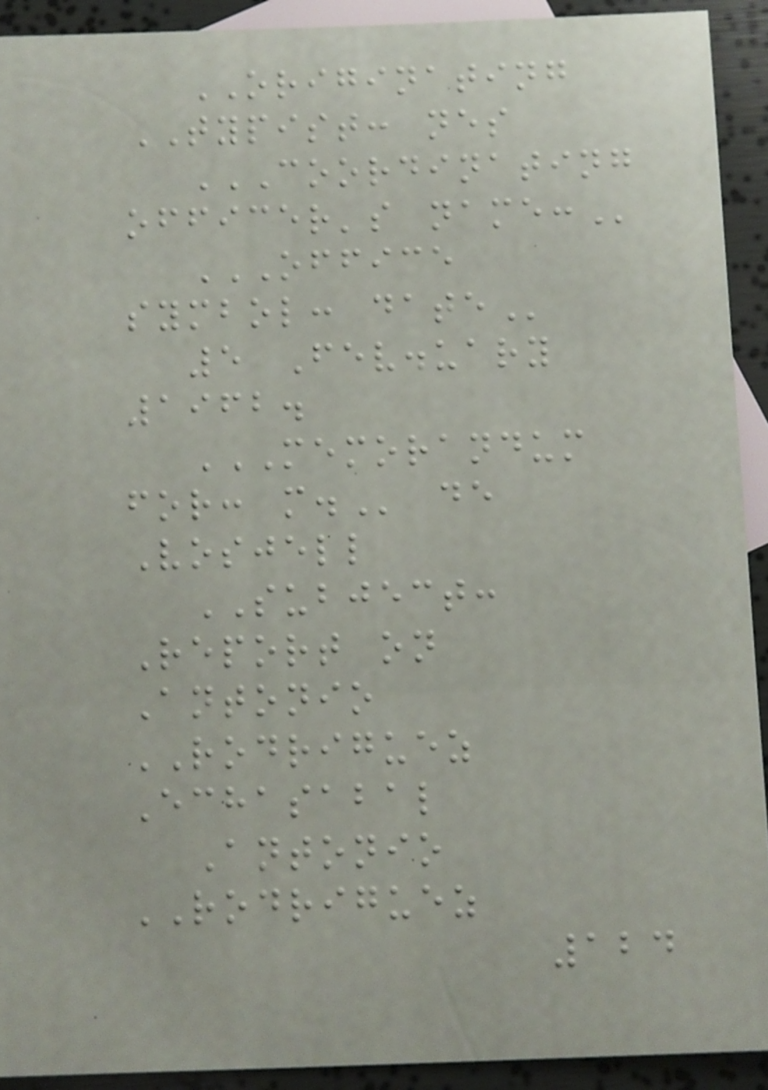ORIGINATING
TYPIST: nes
COORDINATING
OFFICER'S NAME:
OFFICE
SYMBOL: DATE
5 Fev.uary
1962.
MEMORANDUM
FOR: M. de
Vosjell
SUBJECT:
Report on
Antonio
RODRIGUEZ
Echasabal
Antonio
RODRIGUEZ
124
